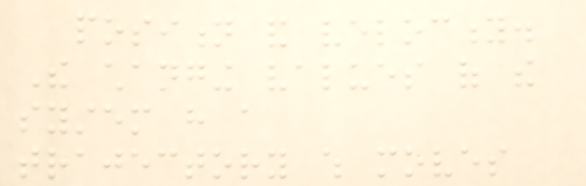position and velocity.
The changing values of the
system have a
trajectory which moves
